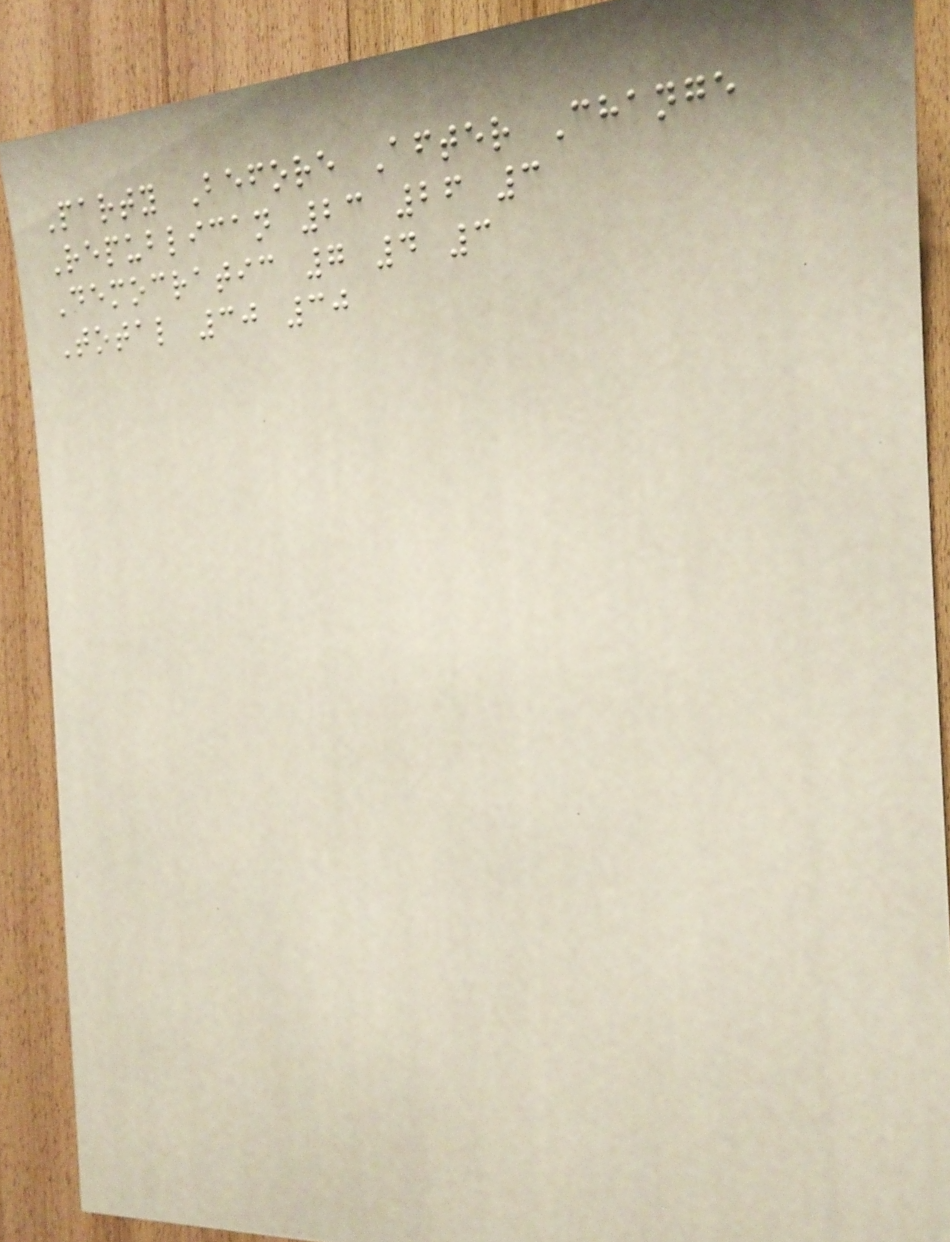Party Before After Change
Republican 23 26 3
Democratic 7 4 3
Total 30 30
